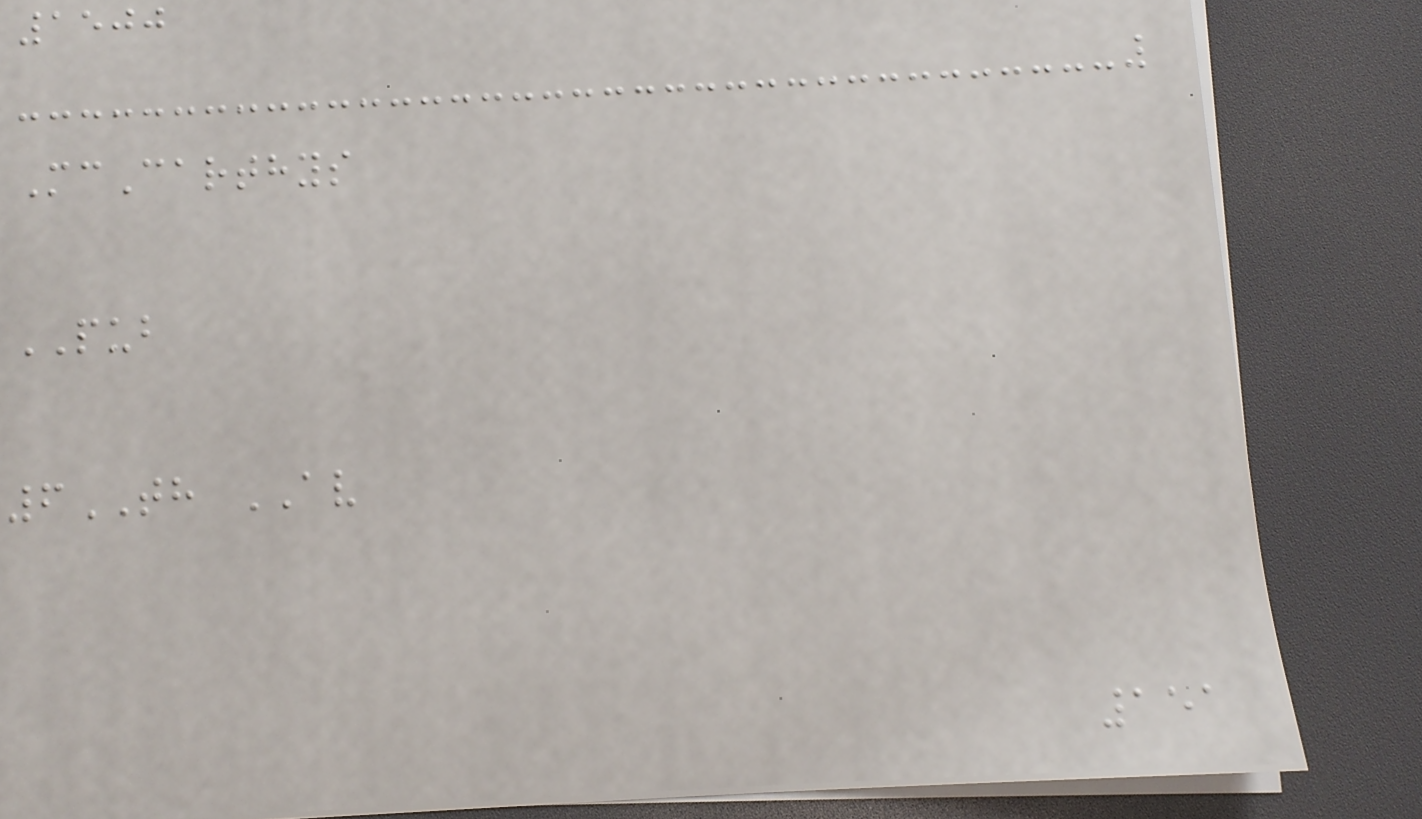1500
McCarthys
PUB
6TH AV
151
